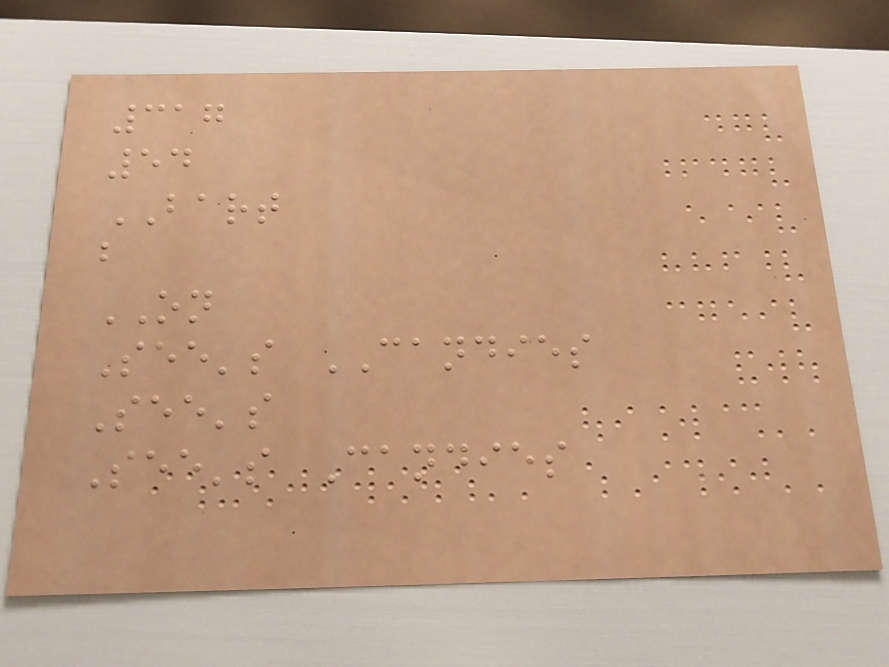317
54
BART
b
ON
See's CANDIES
See's
See's Candies
